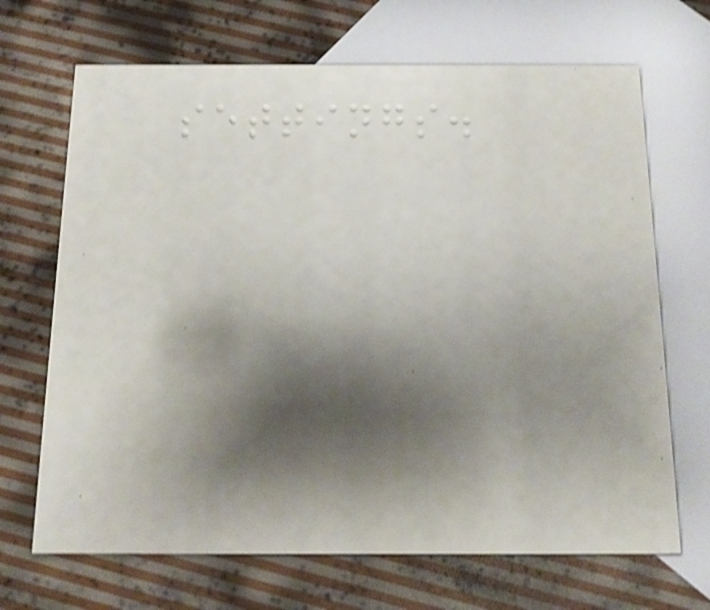settings.
